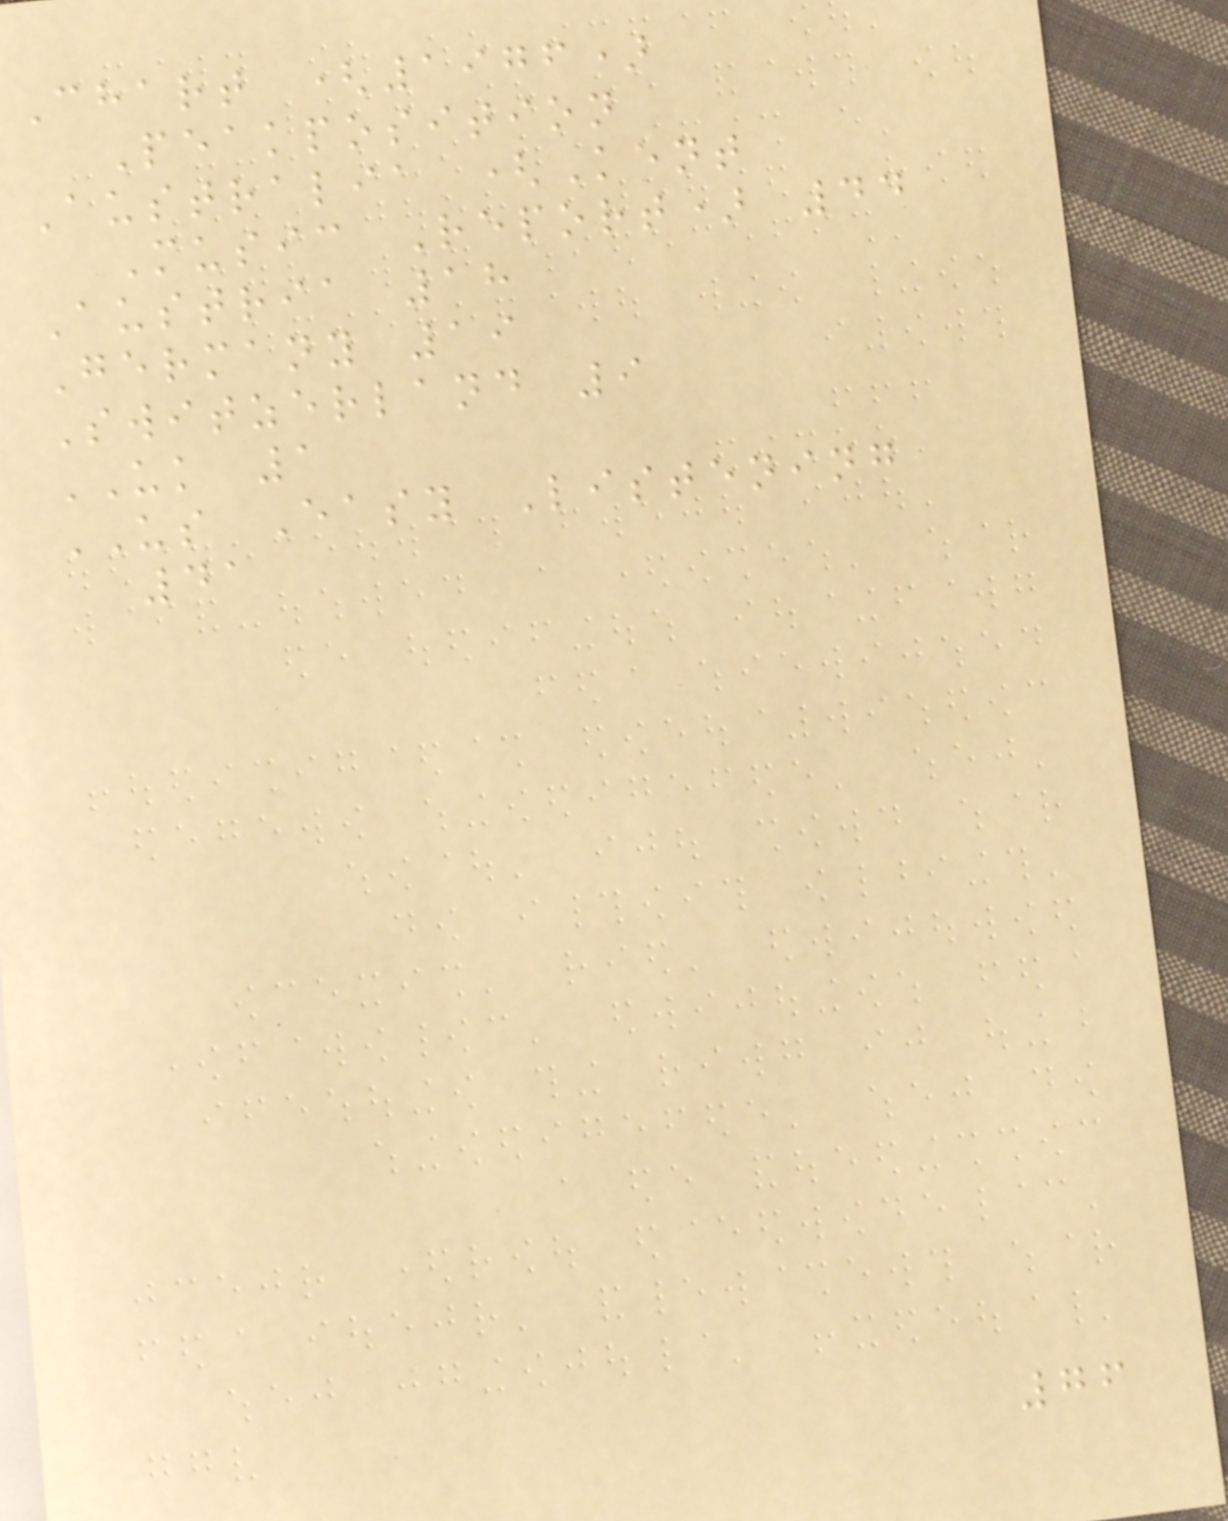Chart (1976)
Peakposition
Australia (Kent
Music Report) 44
Austria 18
Germany 19
Switzerland 9
UK 1
US Easy Listening
41
76
